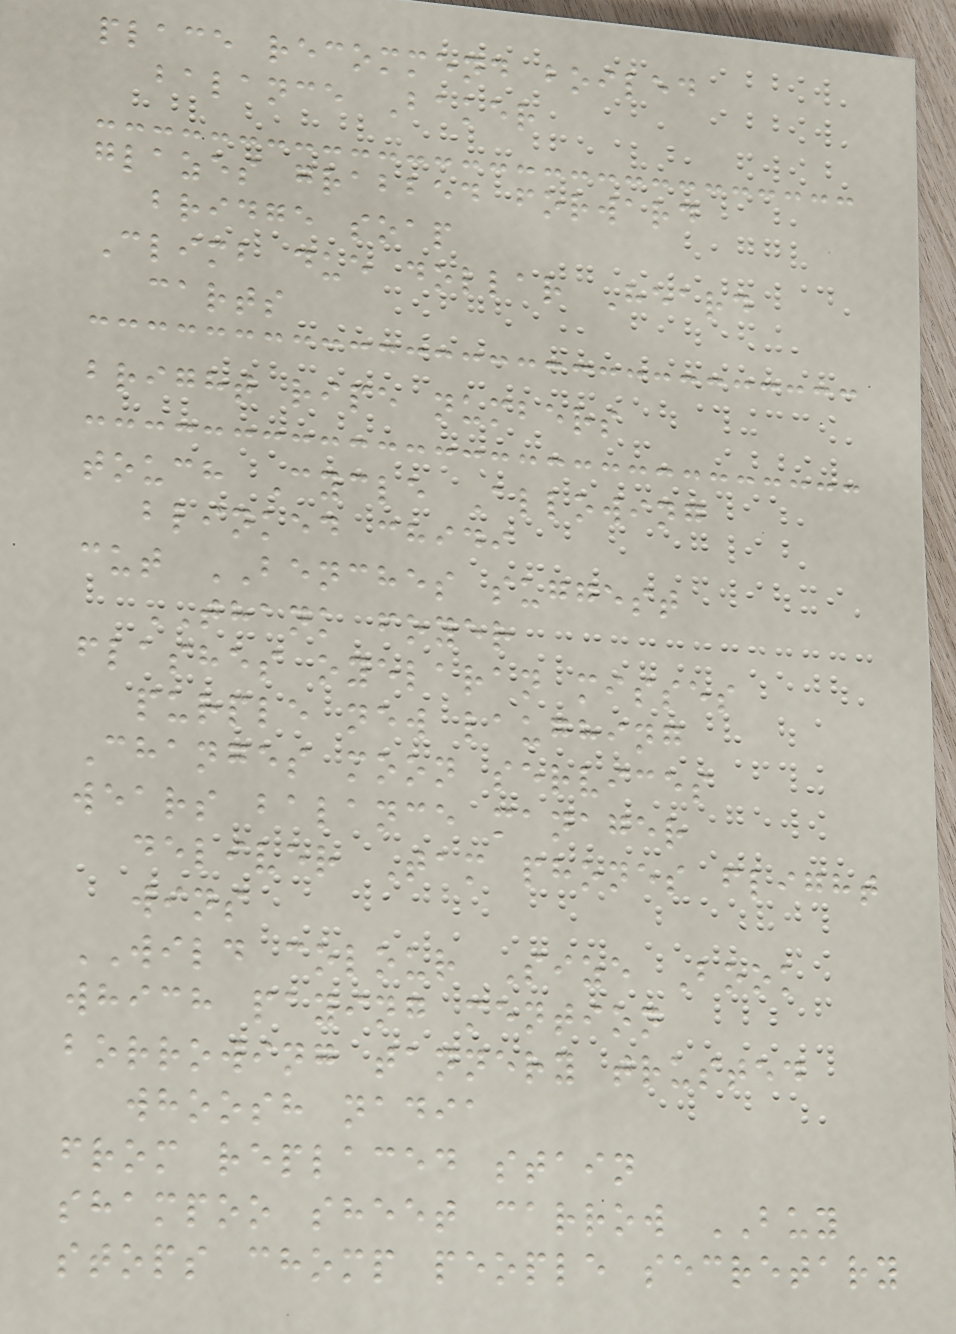place recommend boiled
balance Baker
glazes grabbed forward
bridge soap
Climb due dollar Heard
carts
bright ripe numbers
touch Cycle Allowing
blinked chidi
cut BENCHES suggest
THANK foyer
flashes oyelaran misses
purple new laughing
Changes moon services
wears balance manager
deliver Tam phones flight
wins
WILD colour Size Book
which paying mention
borrowing tannery trusted
whoosh nadia
from replaced stain
shampoo sheet carrow BUY
stops chomp people secretary
